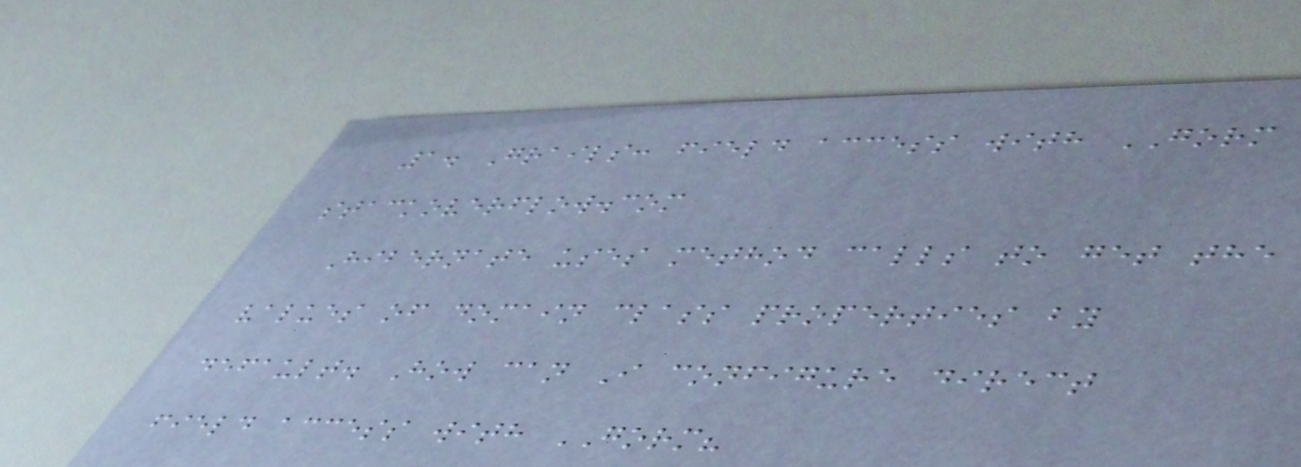1. Grails: field access with GORM
stackoverflow.com
Hibernate uses method calls to get the
values of domain class properties by
default. How can I configure direct
field access with GORM?
